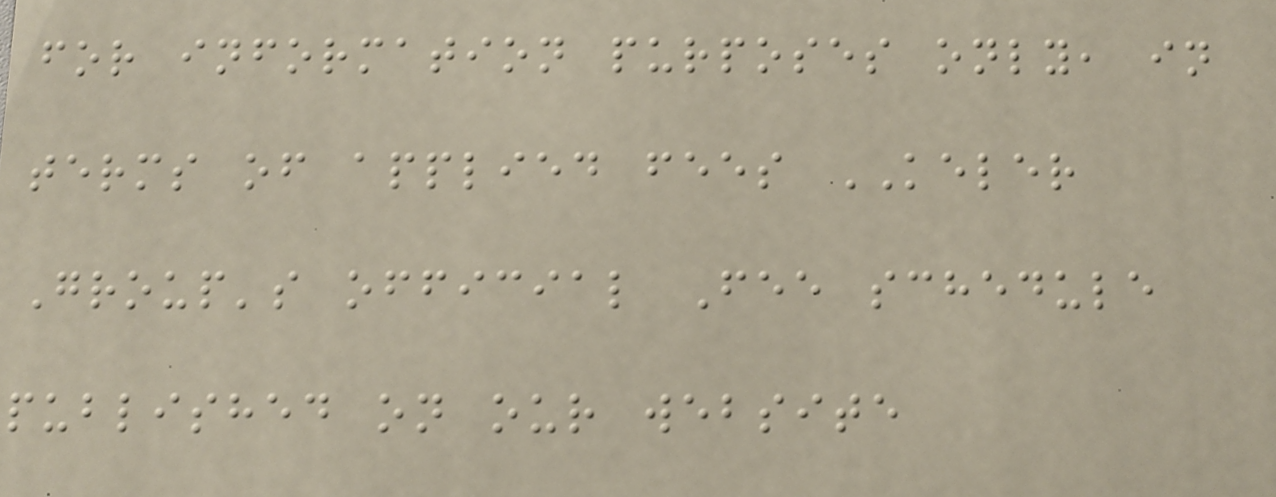for information purposes only, in
terms of applied fees KELER
Group's official Fee schedule
published on our website
